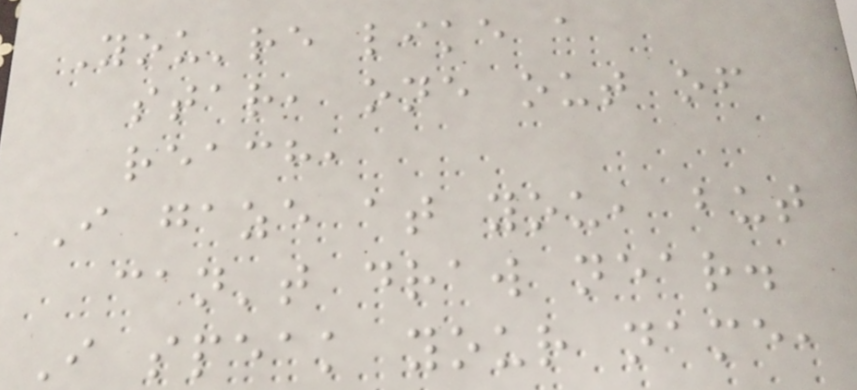You're like a
star, one out of
reach,
I gaze at you, but
can't draw near.
I speak your name,
